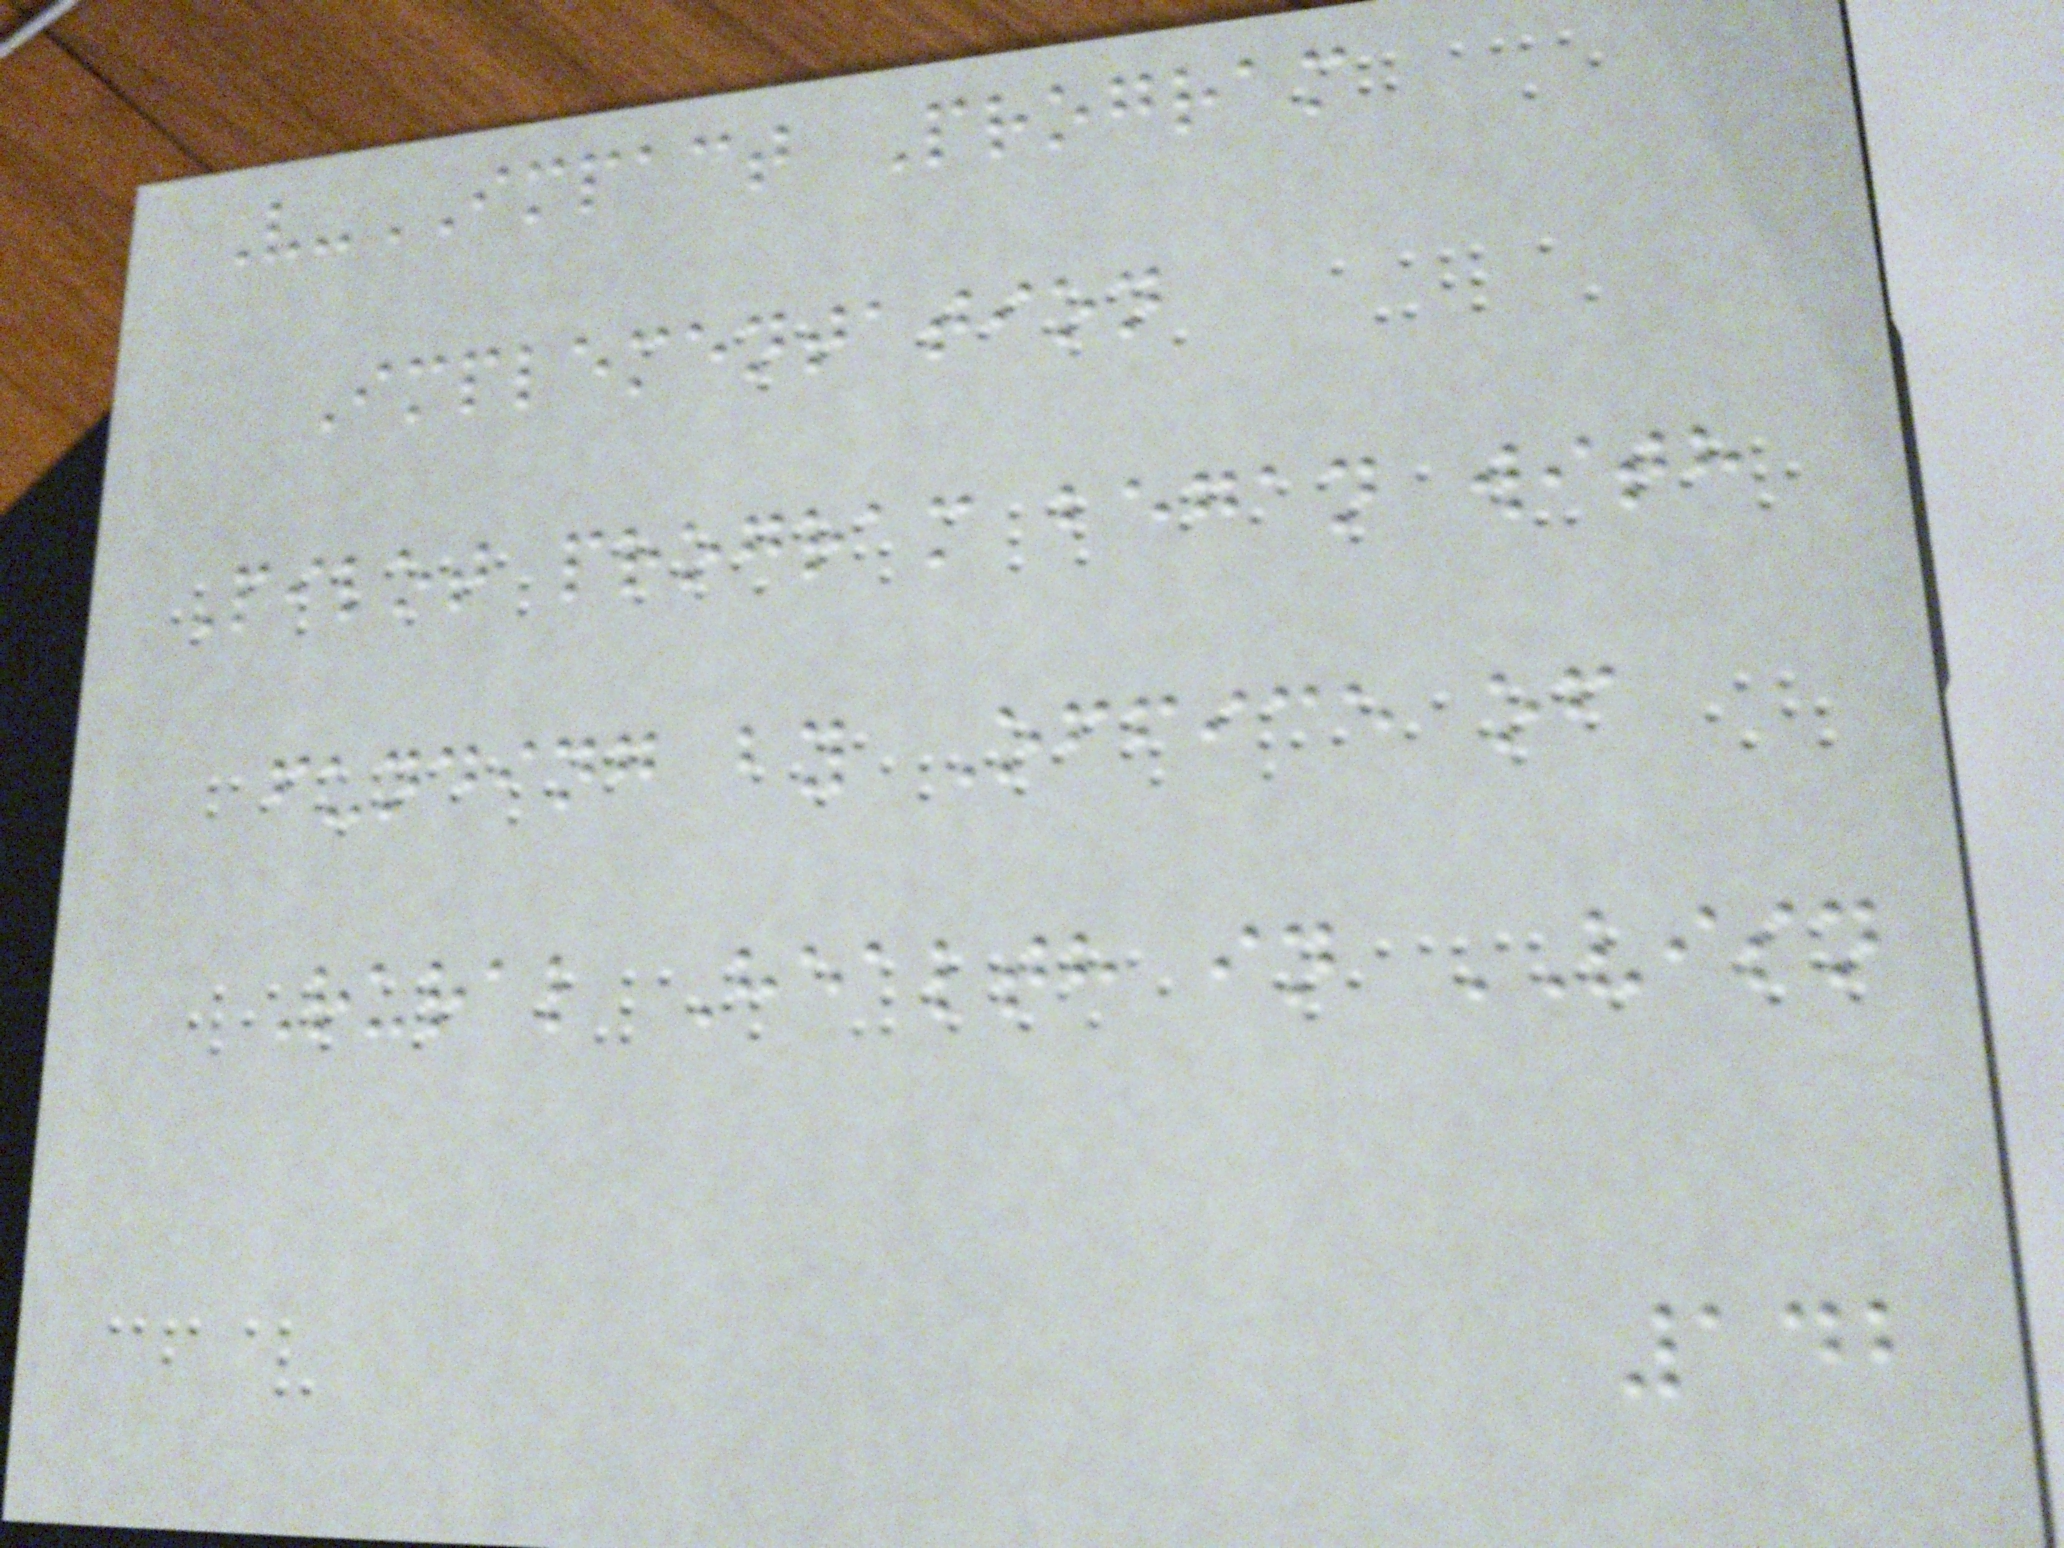V-IMPACT Program
Implementation
Pilot program began with
funding by Office of
Rural Health in VISN
142
